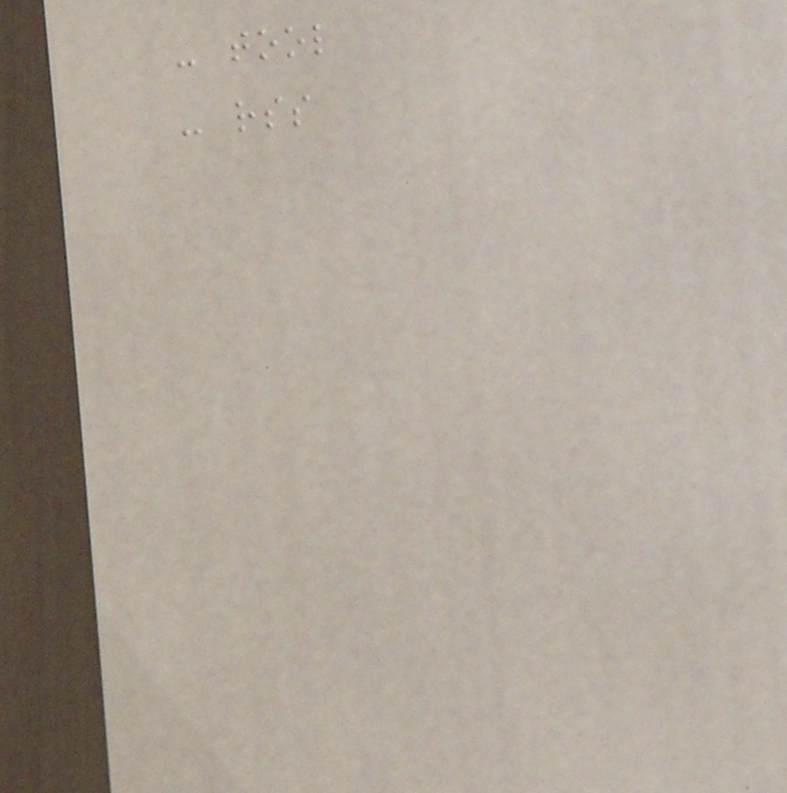- tool
- rss
